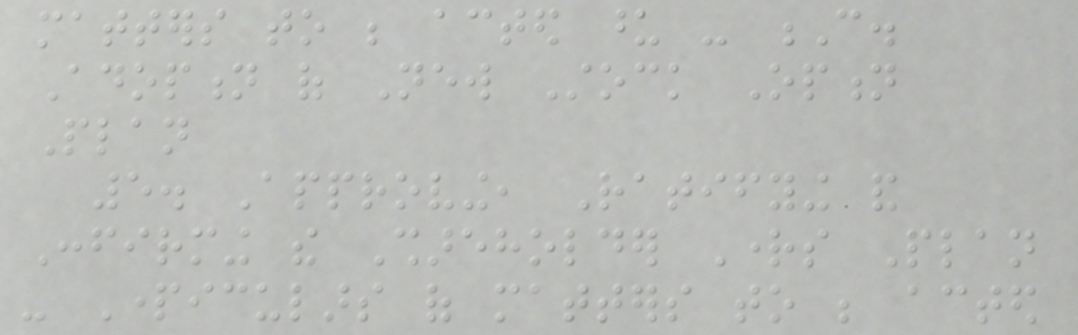matters to be acted upon - C.
Adoption of New Stock Option
Plan
5. Approving, Ratifying and
Confirming the Shareholder Rights Plan
- Particulars of matters to be acted
